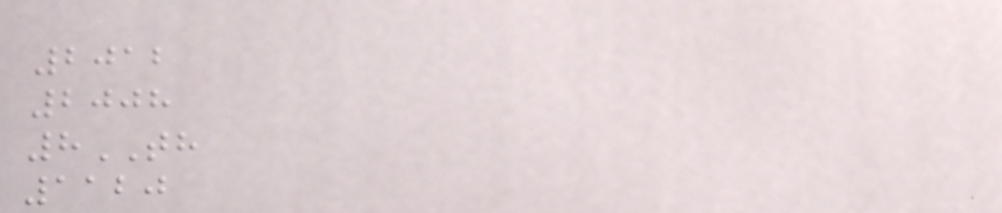2012
2008
8TH
1120
